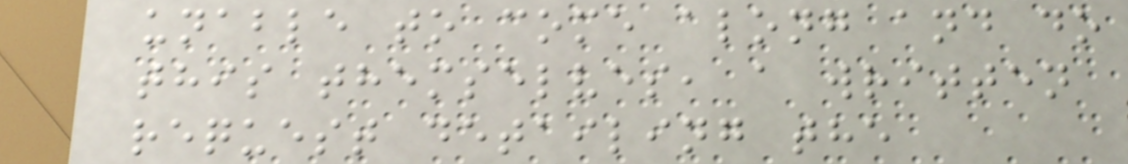unable to come along and do
this themselves, a written
request detailing the
